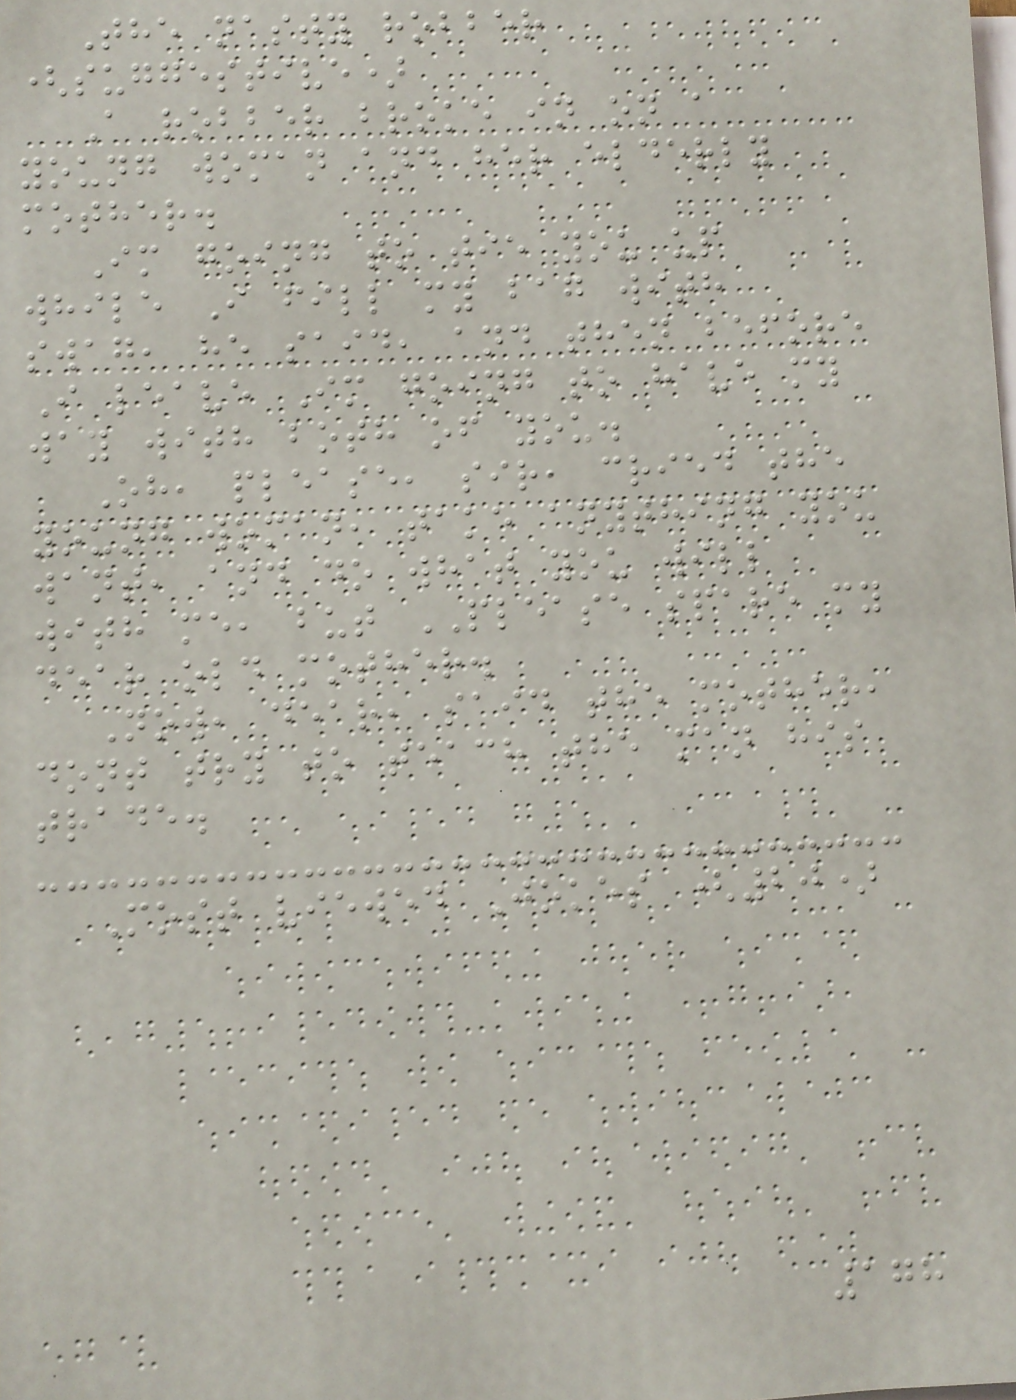The nasty robber
(suggestive)
A robber broke in on a
young woman and her elderly
mother.
Im going to tie you up
while I fill my bag with
swag, he said, and then before
I leave Im going to have my
way with both of you.
Oh, please, sir, cried the
young woman, take anything you
want, and do what you will
with me, but PLEASE spare my
dear old mother.
Now, dear, said the mother,
dont try to teach the man his
trade.
Most viewed Jokes (20)
178
